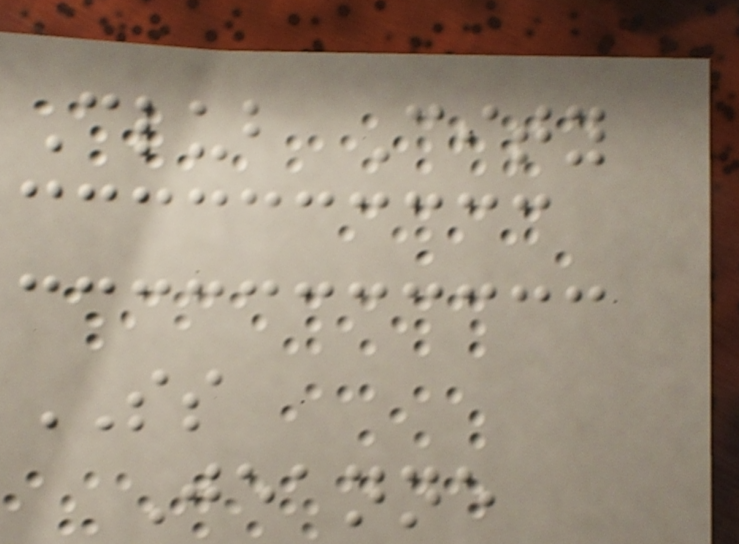Club City
SS
Jeanne
